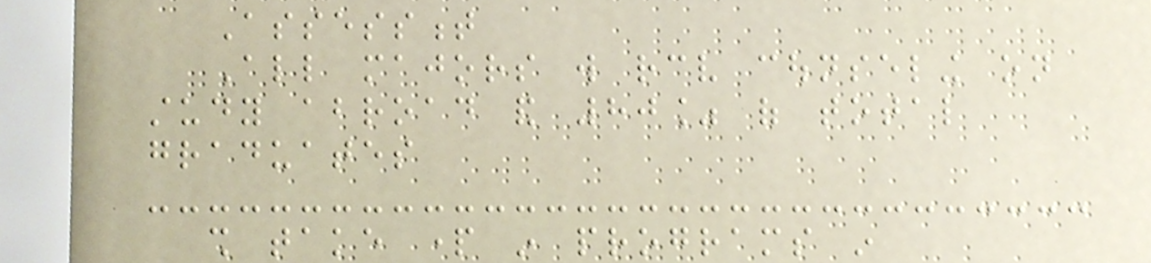Assessment
All majors will receive counseling on
study abroad and 80% of total
graduates
shall take part in programs in
